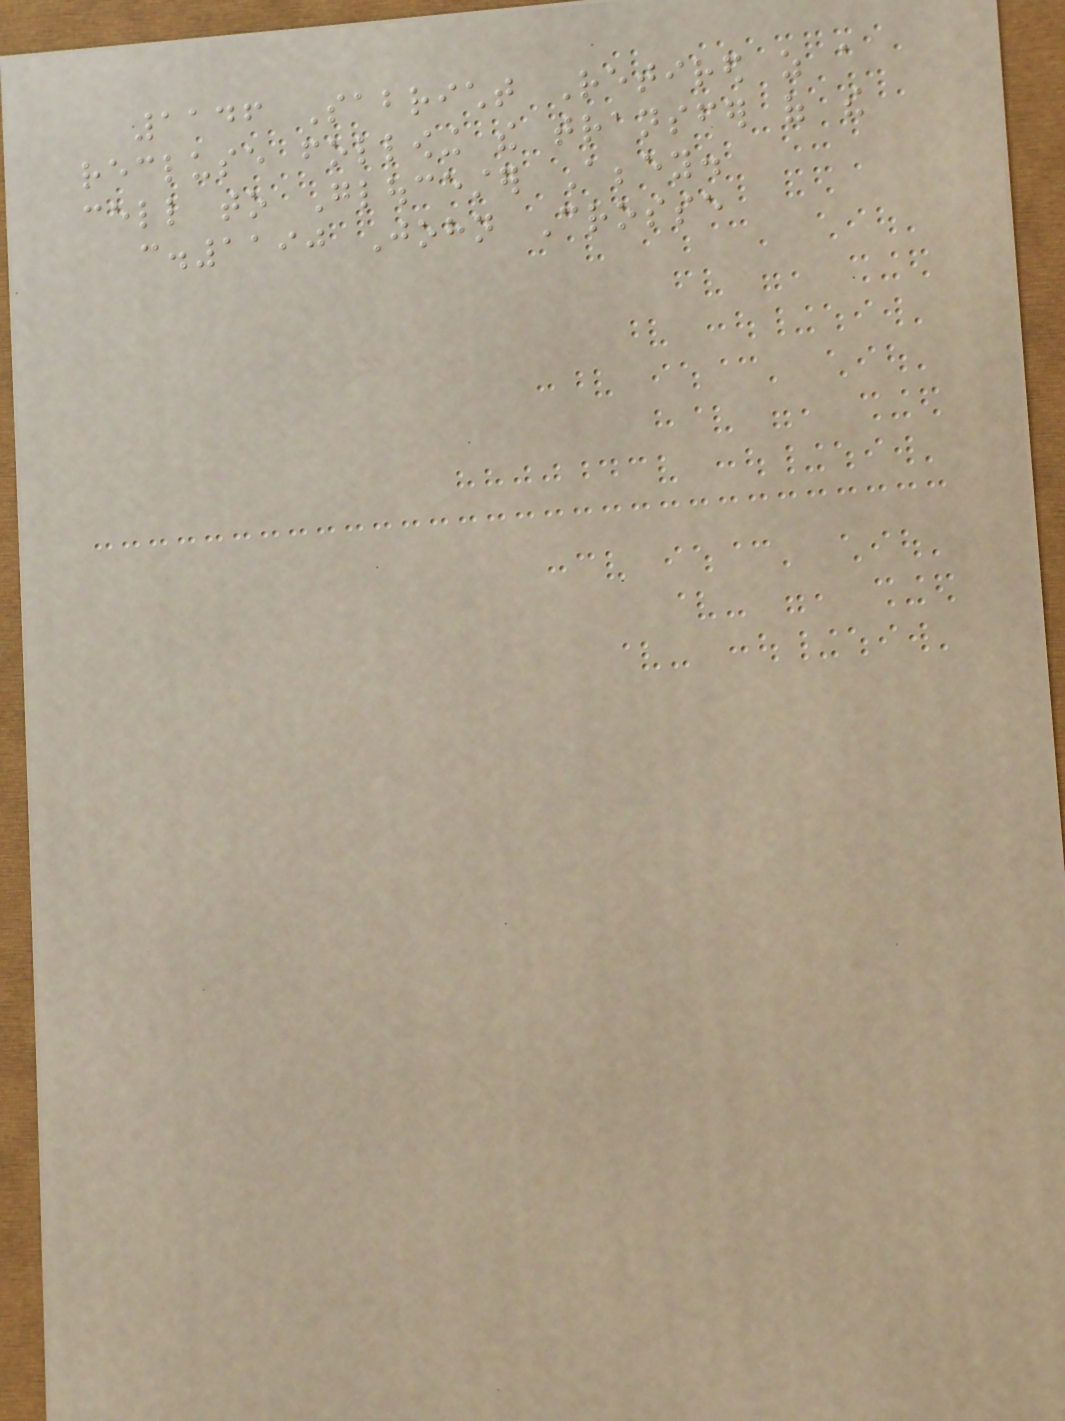1146 Sabricht Retired as a
recluse following the transfer of the
cell to Gloucester Abbey.
c.1190 John Crosse
